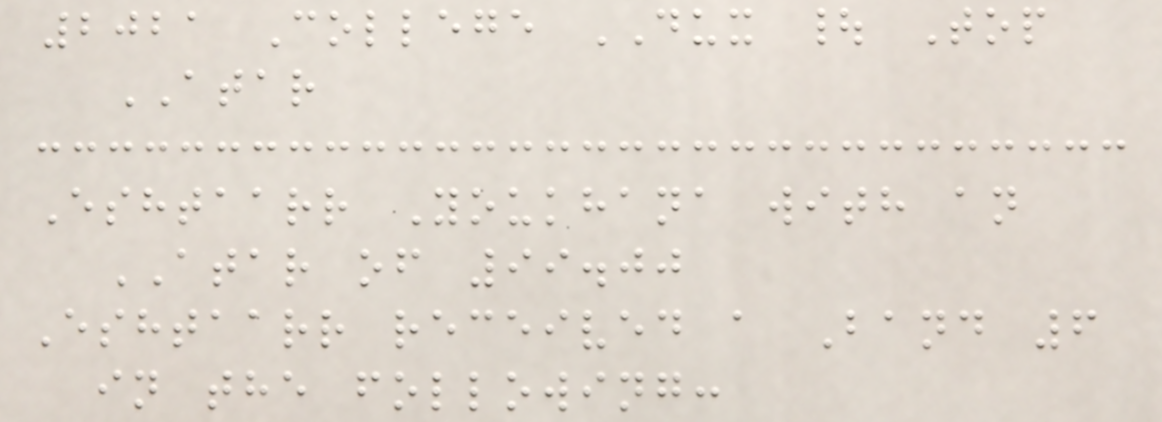2021 College DUX | Top
ATAR
Eshtaarr Youkhana with an
ATAR of 99.00
Eshtaarr received a Band 6
in the following:
